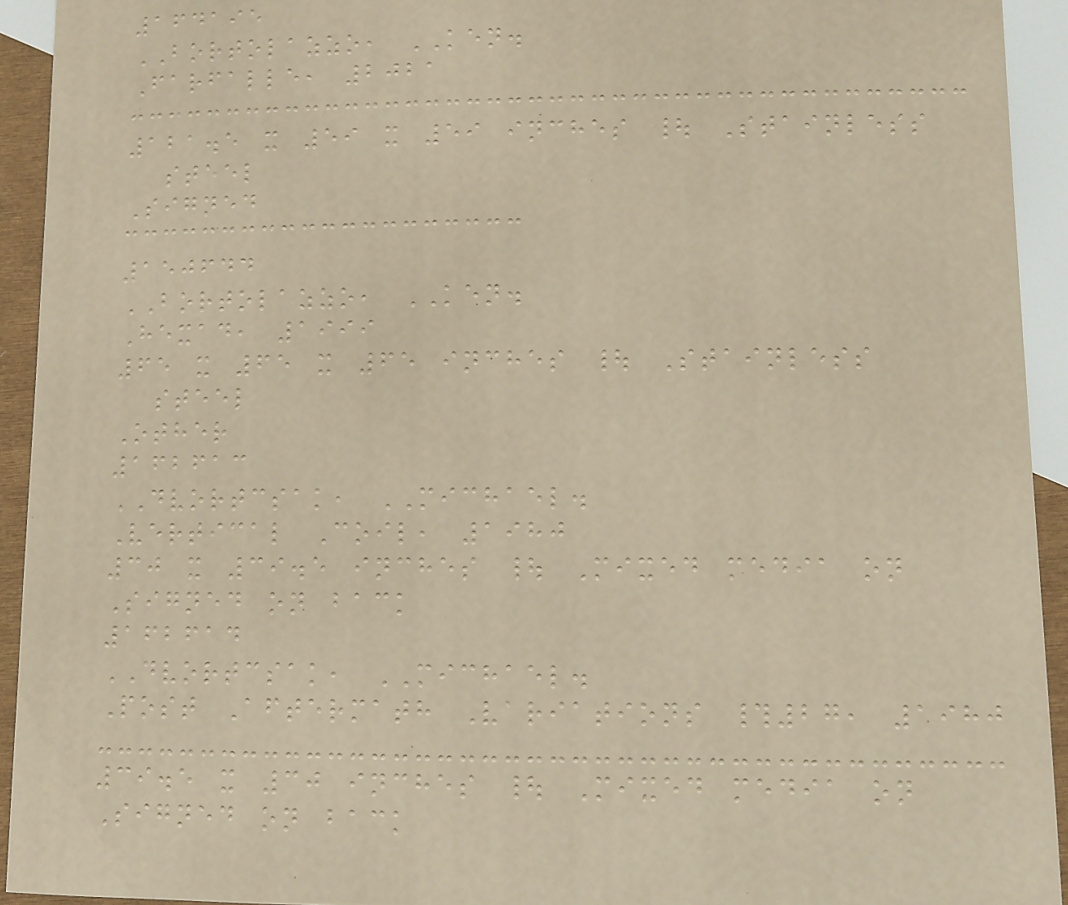164195
BORTOLAZZO, KEN.
Farfalle, 2021
121.5 x 59 x 59 inches | Stainless
steel
Signed
150644
BORTOLAZZO, KEN.
Hexad, 1999
65 x 65 x 65 inches | Stainless
steel
Other
162613
DVORTCSAK, MICHAEL.
Vertical Coil, 1980
30 x 39.5 inches | Mixed media on
Signed on back
162614
DVORTCSAK, MICHAEL.
Post Aftermath Variations #27, 1980
39.5 x 30 inches | Mixed media on
Signed on back
